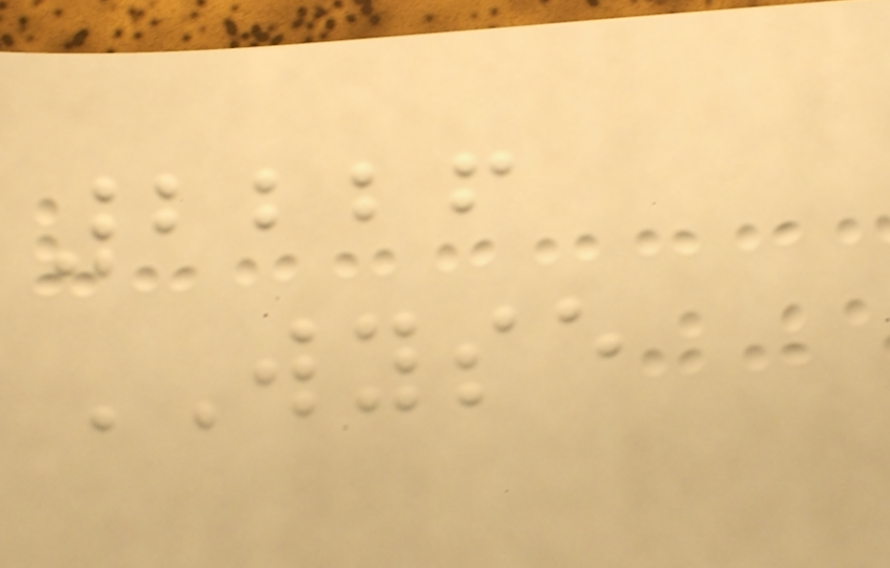2226
WYSE
